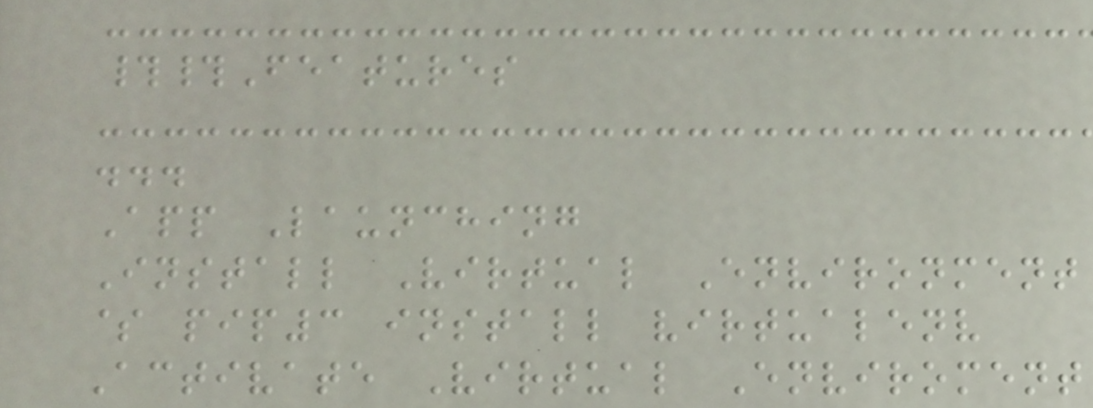##Features
...
App Launching
Install Virtual Environment
$ pip3 install virtualenv
Activate Virtual Enviroment
